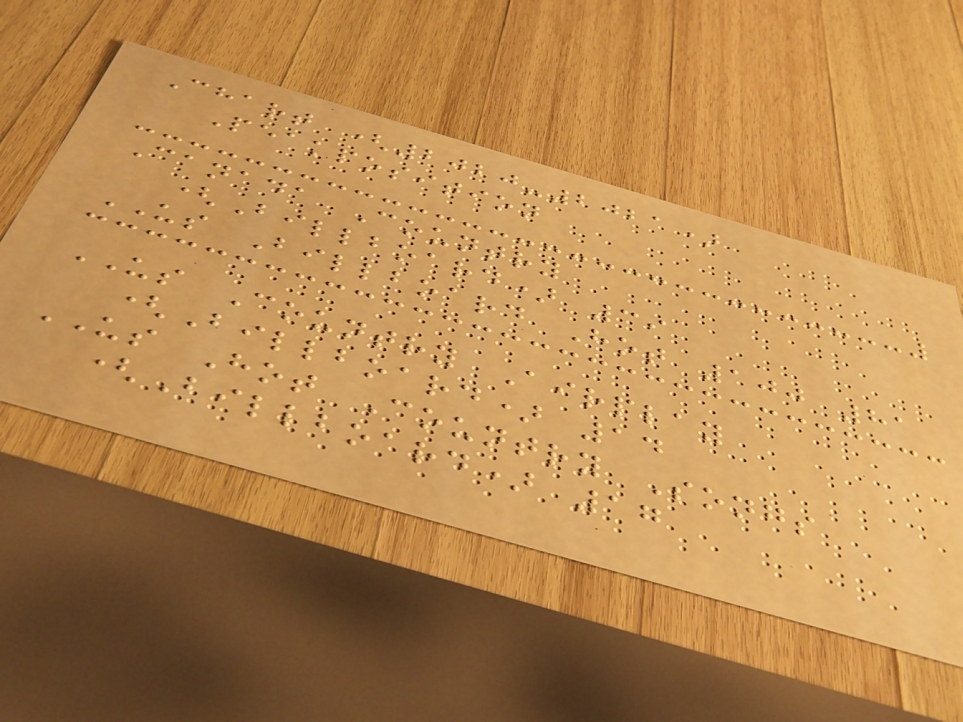Chart (2020-2021)
Peakposition
Canada Country
(Billboard) 39
US Billboard Hot 100 81
US Country Airplay
(Billboard) 14
US Hot Country Songs
(Billboard) 17
